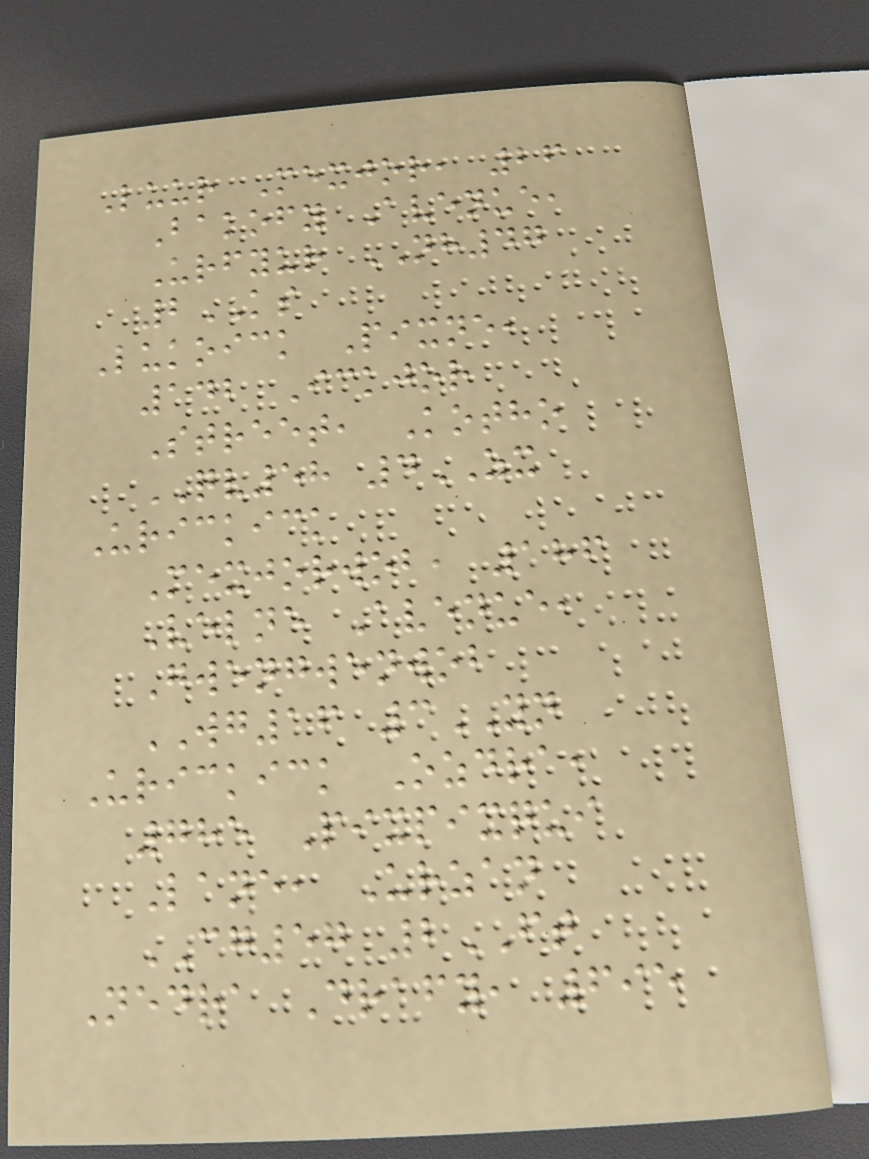Luur Mexjor, 26
Bakofy Avenue,
Urfyur NH47
2KS
Lukoick Pixne,
142 Ickjor
Street, Kotho
QV58 4ZX
Urickick
Mexjorwob, 186
Velne Avenue,
Gwengwenwob
WG16 3YN
Urickick Ozdra,
785 Pixpixqui
Lane, Urzan
CG57 2FT
Nedra Drafy, 695
